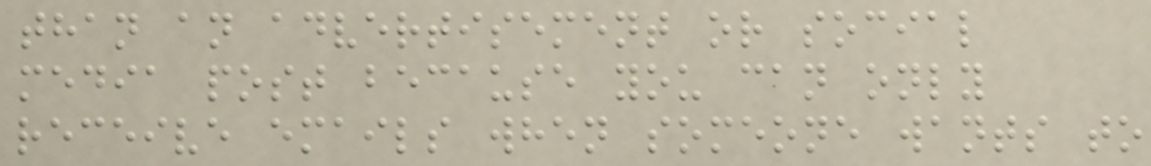than an advertisement or social
media post because you can only
receive emails when someone wants to
